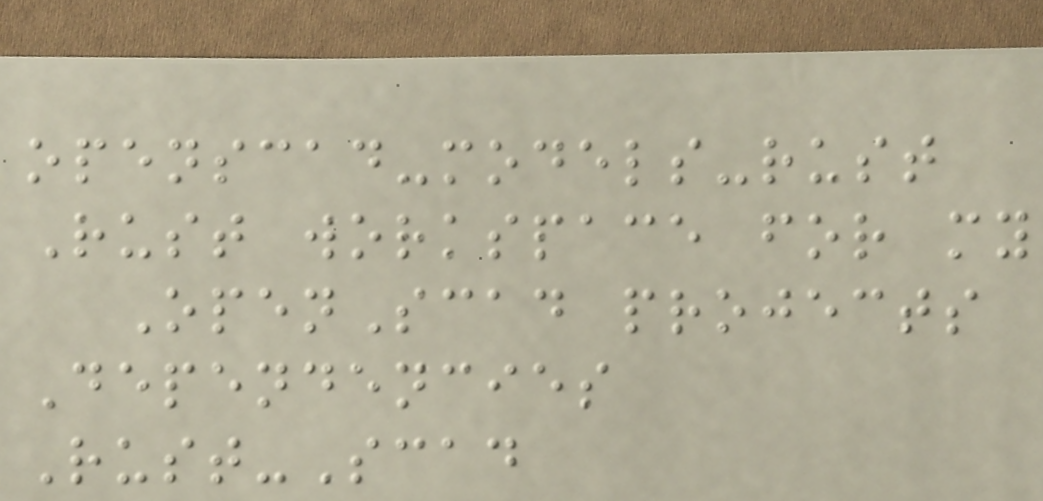openscad-models-rust
Rust workspace for my
OpenScad projects
Dependencies
Rust-Scad
